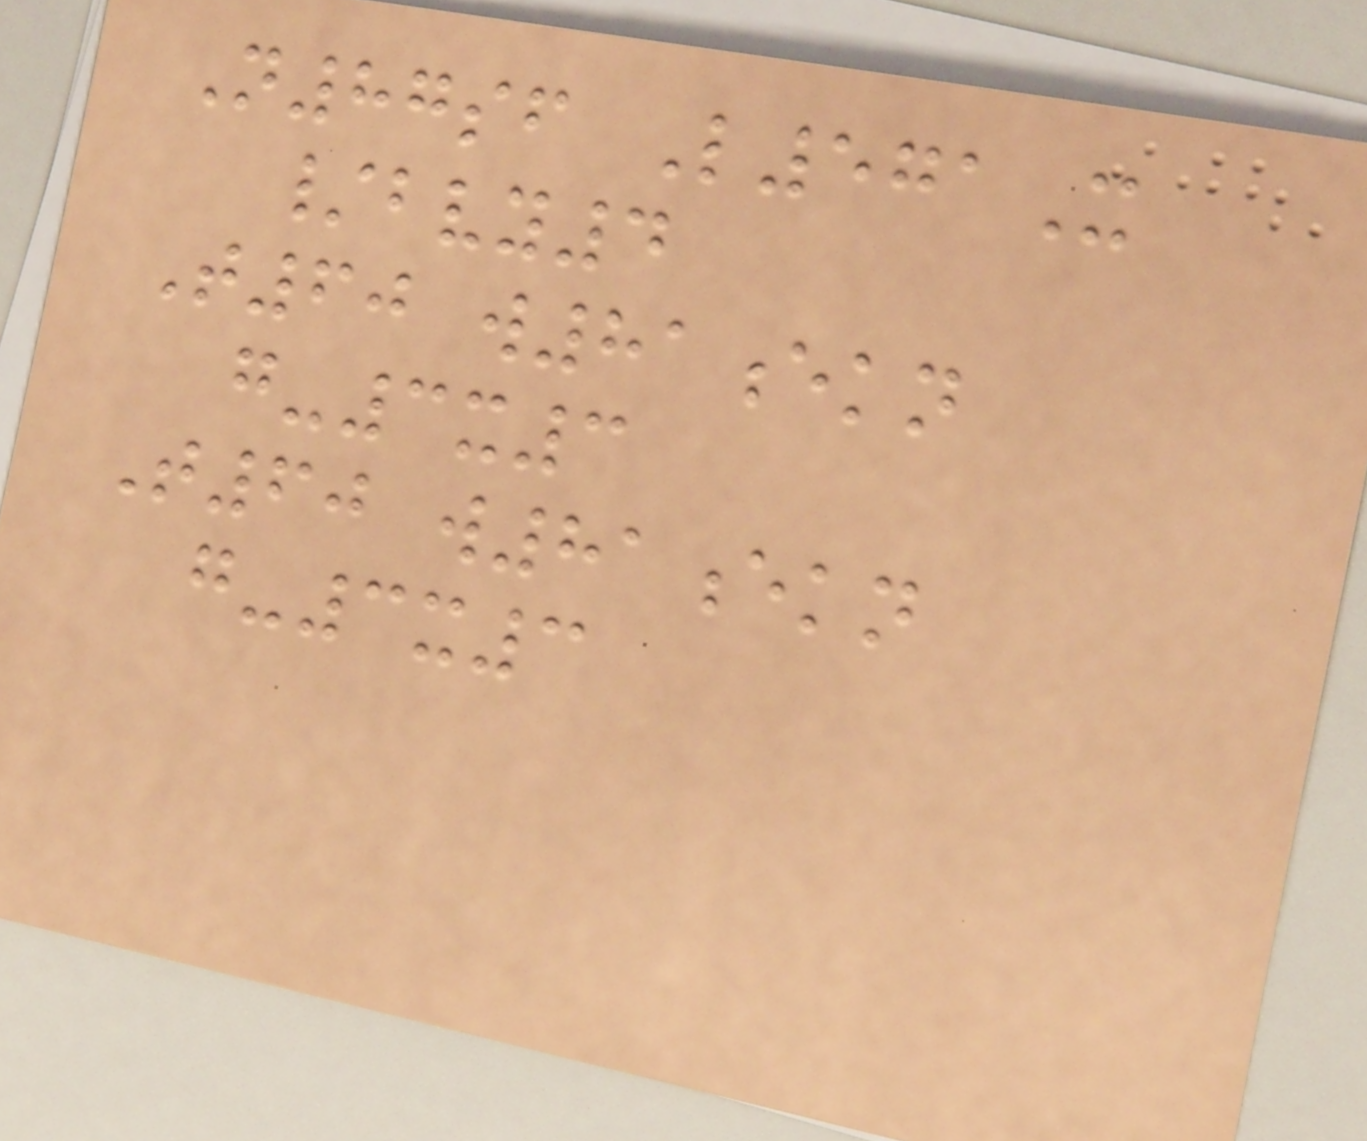N87sf L571X
/bvy4
T60 w81ekn
g-3x3
T60 w81ekn
g-3x3
